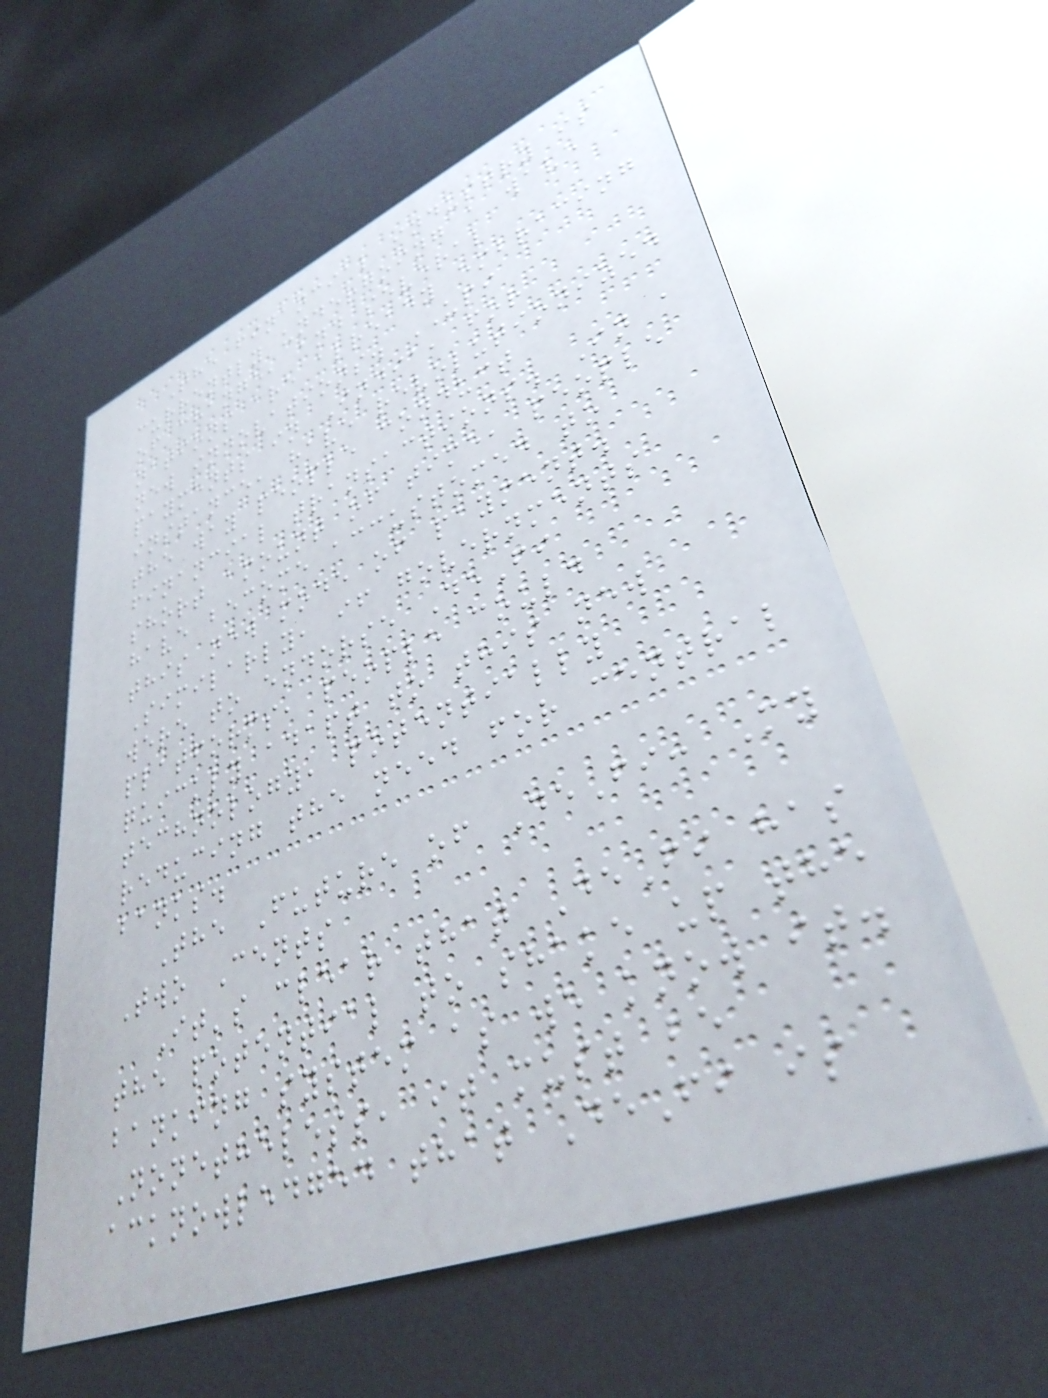The financial industry is
currently undergoing a wave
of change, and several
nations are already embracing
new innovations. UPI
payments in India, for
instance, have revolutionized
the way people conduct
financial transactions. In a
short amount of time, people
have become accustomed to
this new mode of payment.
Similarly, if governments
were to endorse DeFi
platforms, people could
quickly adapt to this new
technology, potentially
reducing the need for central
banks.
The Future of DeFi: My
Two Cents
It's clear that DeFi has
the potential to shake up the
banking system as we know it.
Nonetheless, it must be
acknowledged that DeFi is
